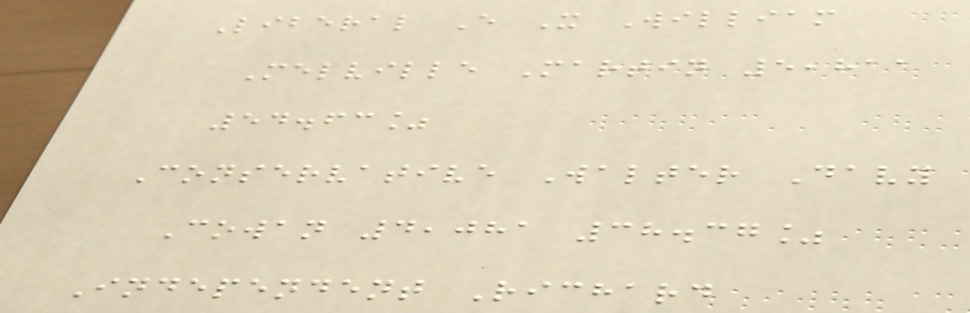Liberal E X William
Melville Martin 5,811
54.63%
Conservative Walter Davy
Cowan 4,081 38.37%
Independent Richard
